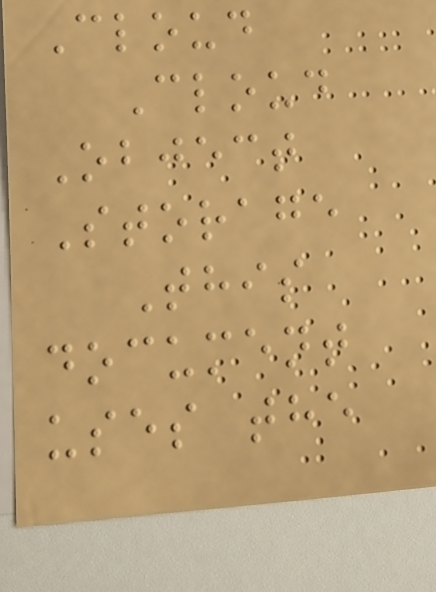Cloud
Cloud
Object
Storage
This
document
uses the
